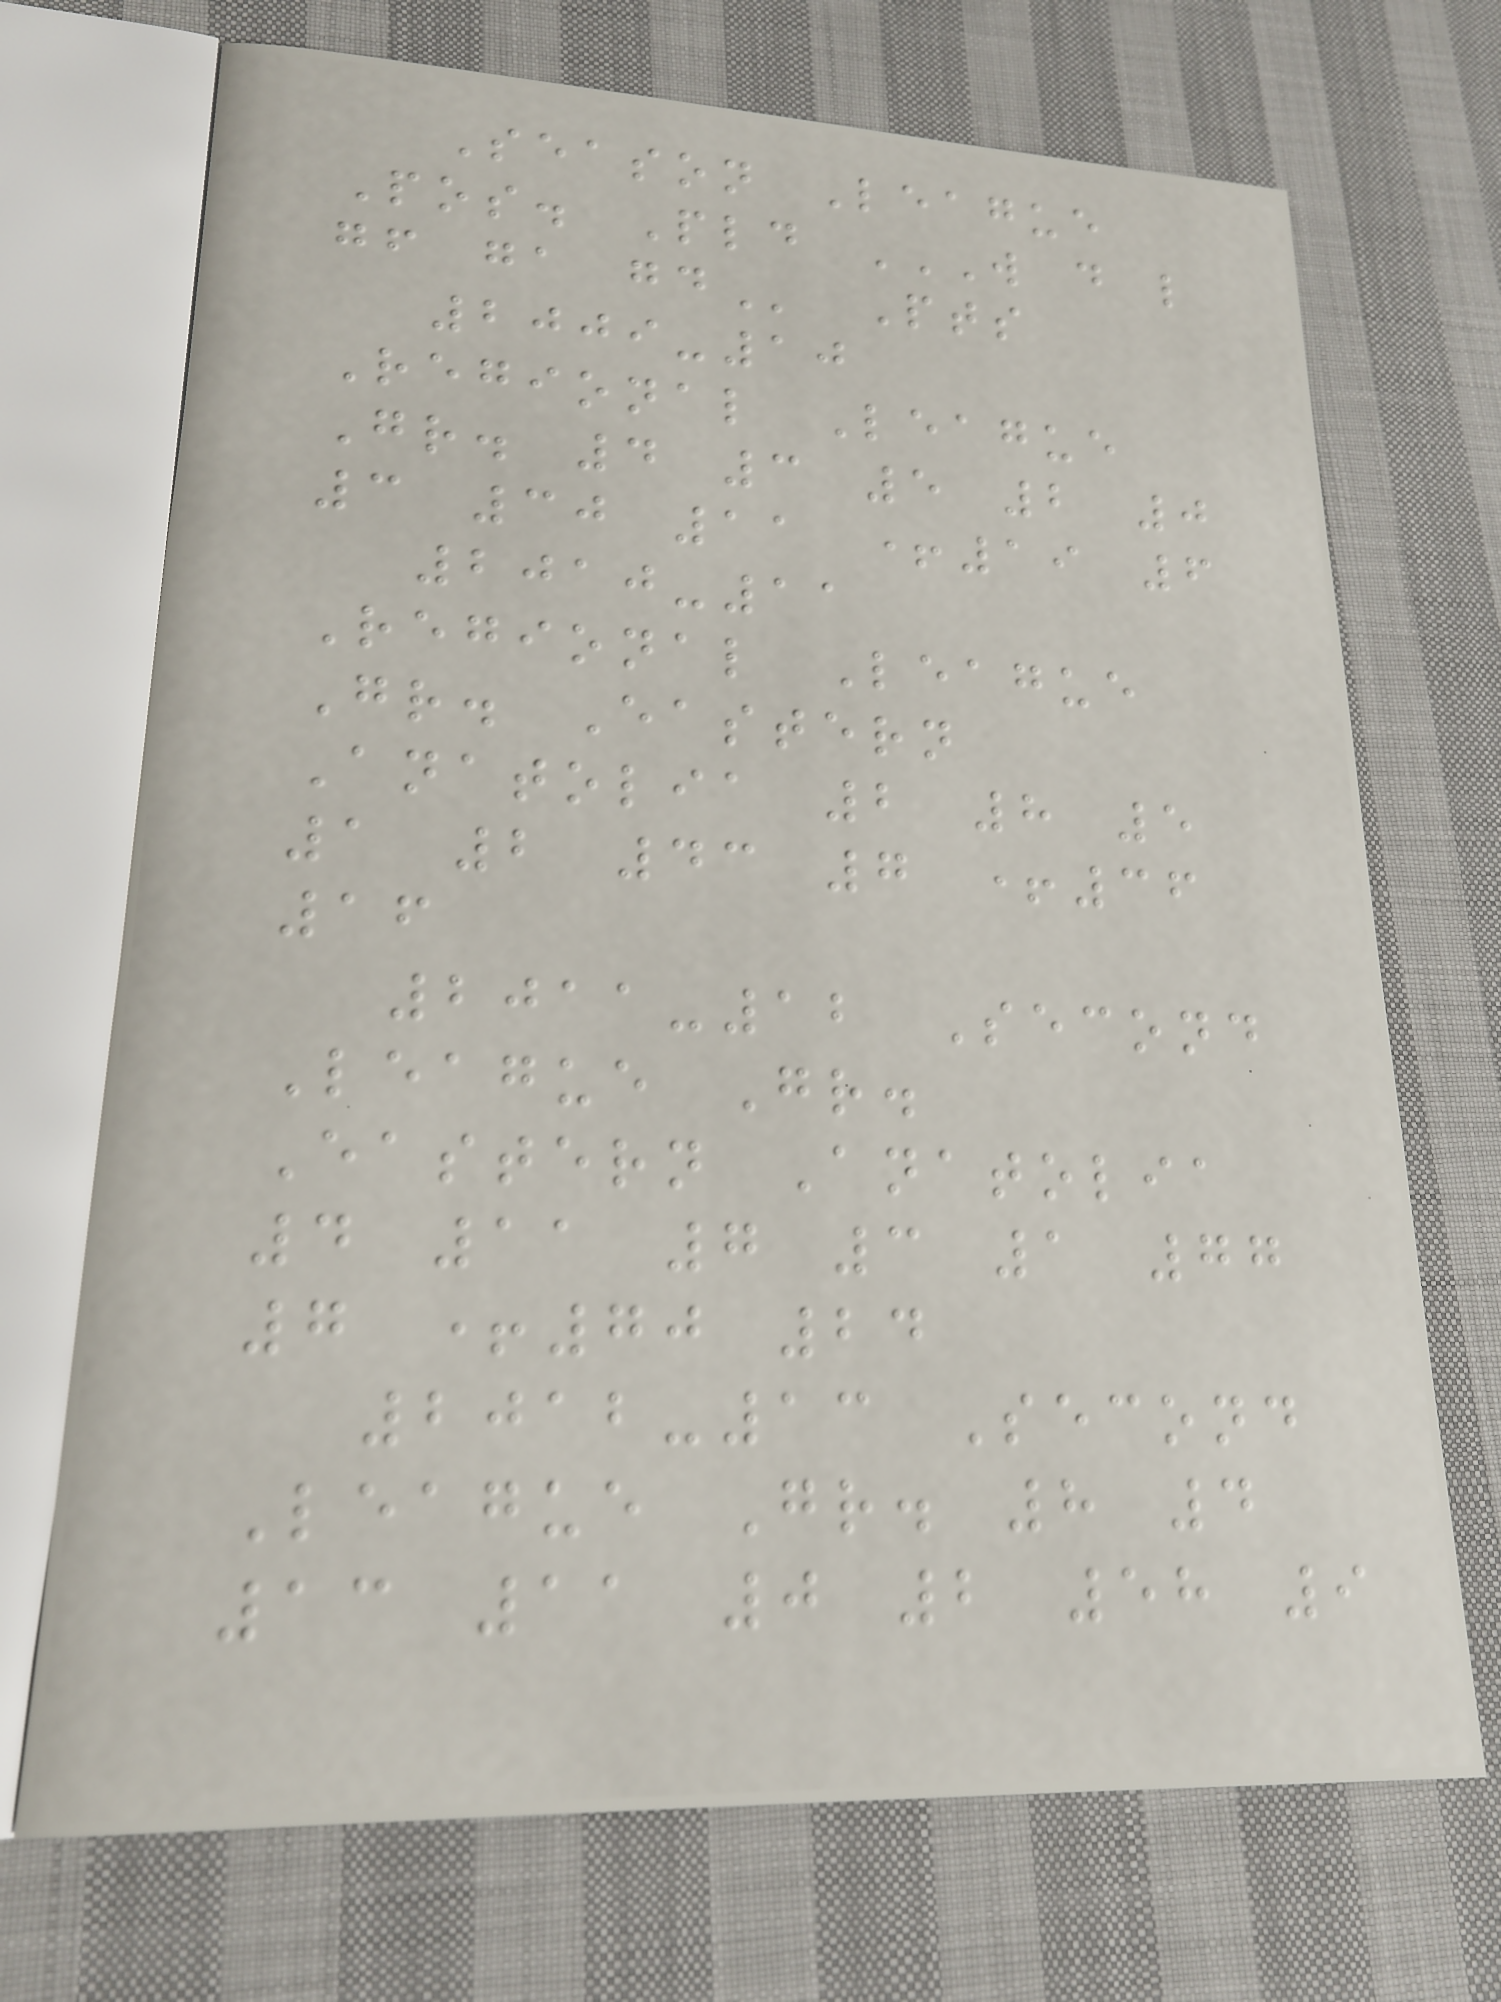Season League
Pos. Pld W D L
GF GA GD Pts
2009-10
Regional League
Gr. 4 3 5 2 0
3 30 11 +19 6
2010-11
Regional League
Gr. Eastern
Anatolia 2 8 5
1 2 43 7 +36
16
2011-12 Second
League Gr.
Eastern Anatolia
4 11 7 3 1 77
7 +70 24
2012-13 Second
League Gr. 8 4
13 11 0 2 58 9
